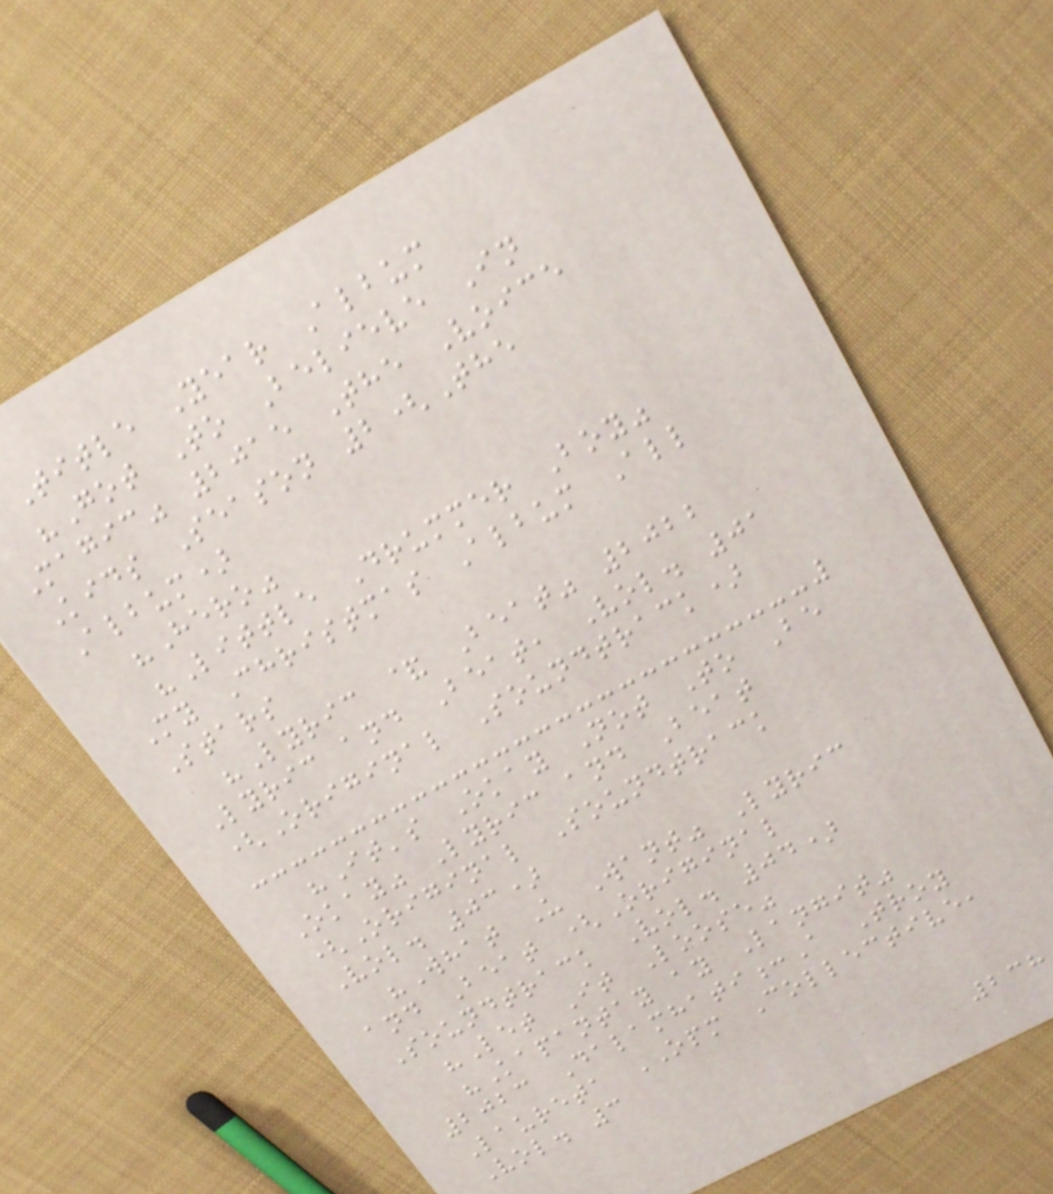Title Year Album
"Got To Believe In
Magic" 2015 The Voice
Kids Season 2(The
Album)
"Hero"
"Little Drummer Boy"
My Christmas Album All
Stars
"Lyric & Beat" 2022
Lyric and Beat, Vol. 01
(Original Soundtrack)
"It's Okay Not To Be
Okay" Lyric and Beat
(Original Soundtrack
Vol. 03)
"What U Want" Lyric
and Beat (Original
Soundtrack Vol. 04)
"Let It Loose"
"Kapantay ay Langit"
2023 Dalamhati:A Troy
Laureta OPM Collective,
Vol. 3
238
